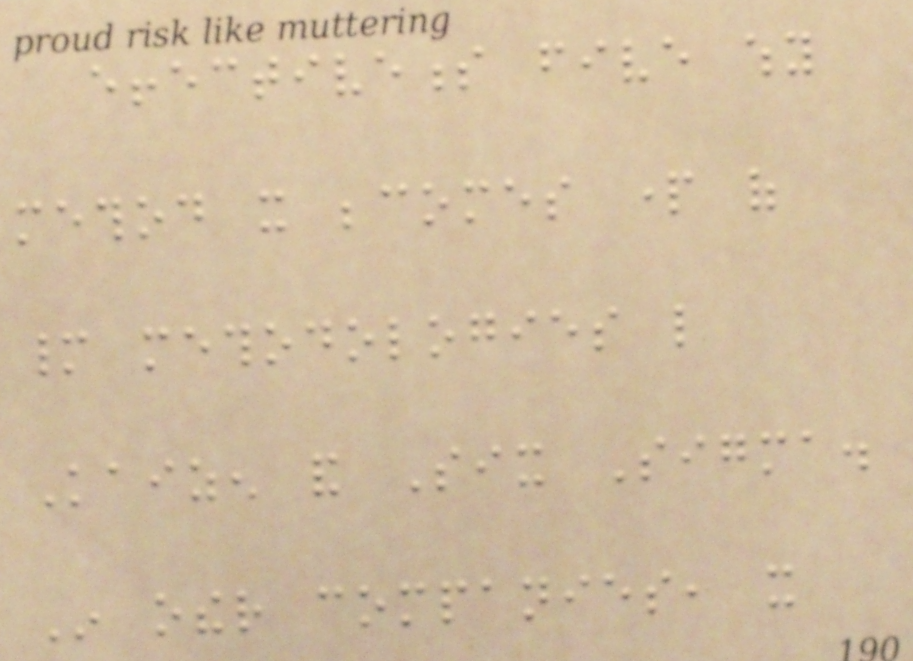effectiveness five why
method it becomes part of
many methodologies like
Kaizen and Six Sigma.
In other companies, it
